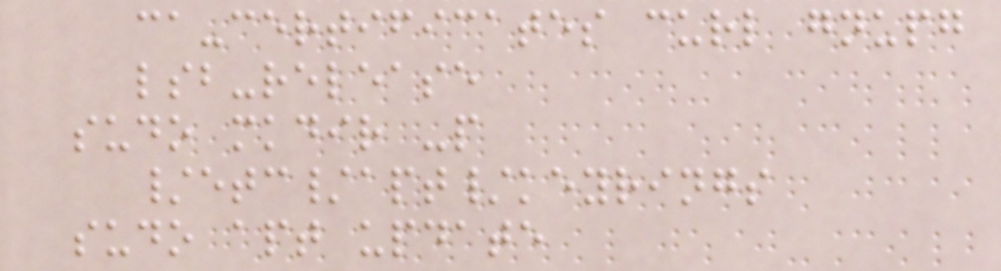ca-certificates curl gnupg
lsb-release
sudo mkdir -p
/etc/apt/keyrings
sudo apt update
